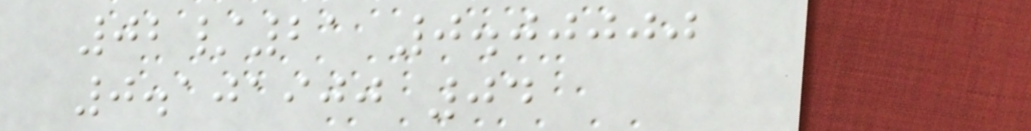02/21 0.00000
0.101900 04
